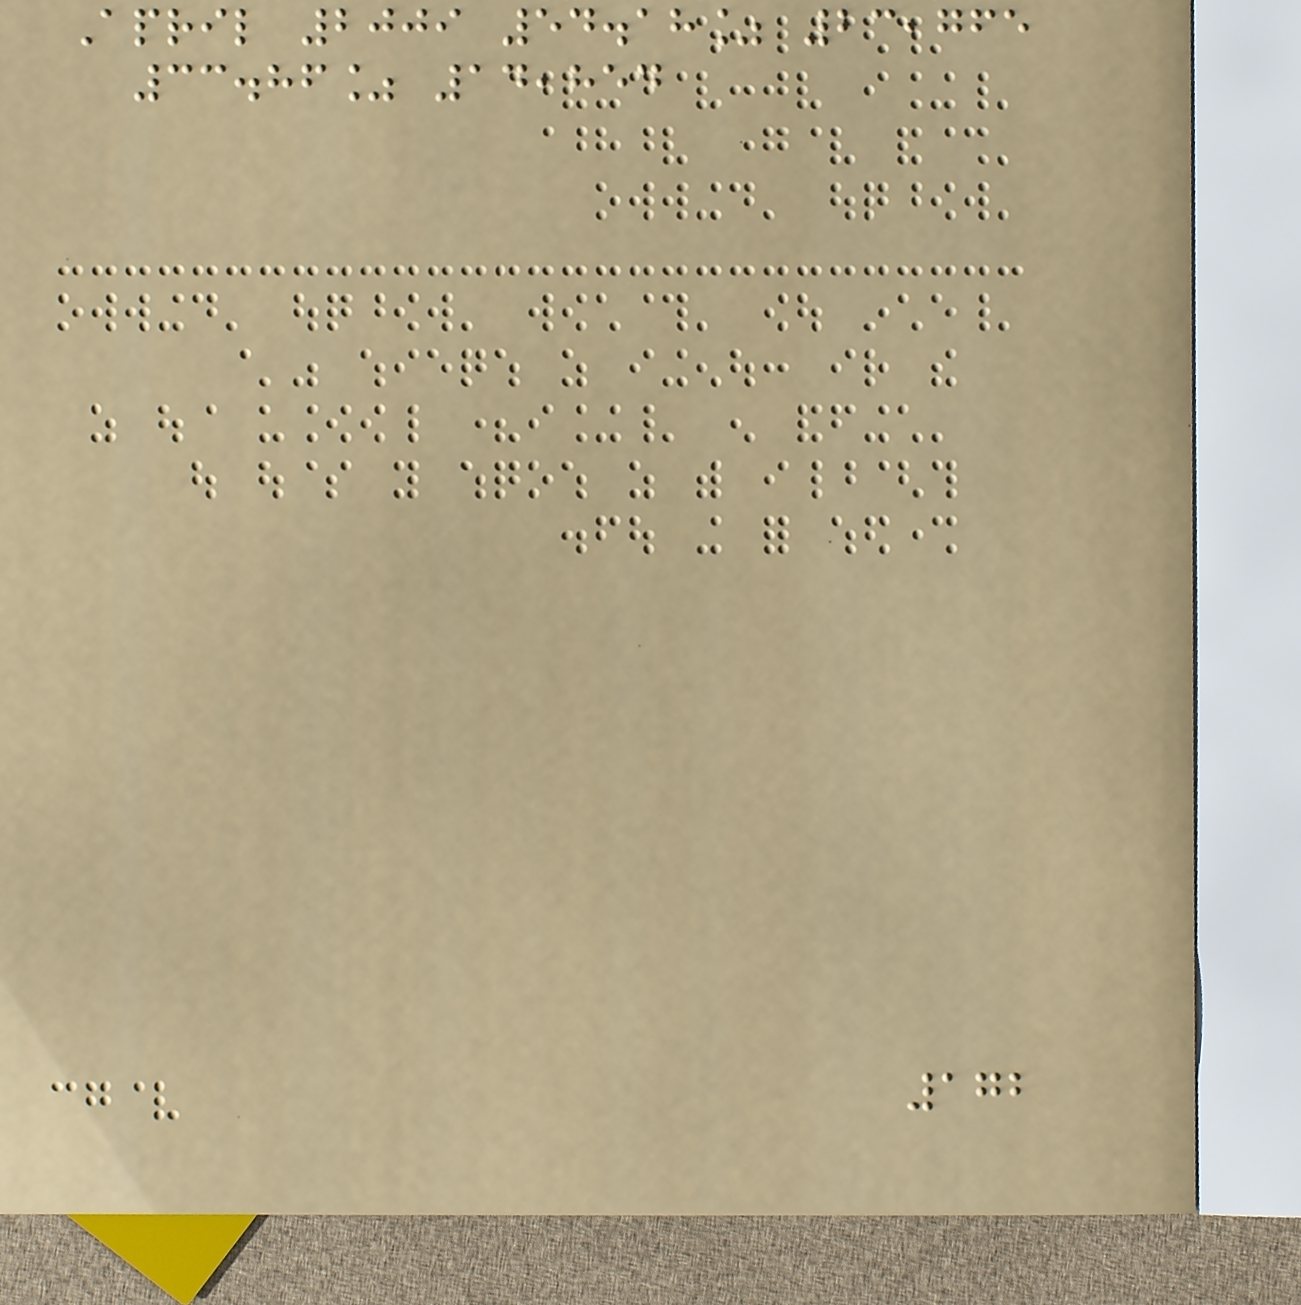April 2009 54.18% 23,765
33.86% 14,854
172
